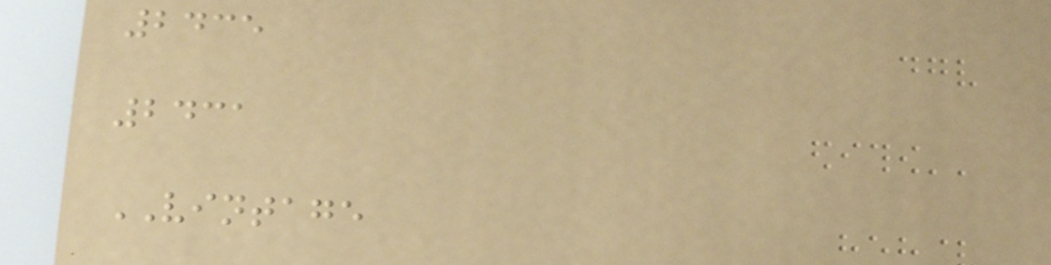2435
2431
VINTAGE
